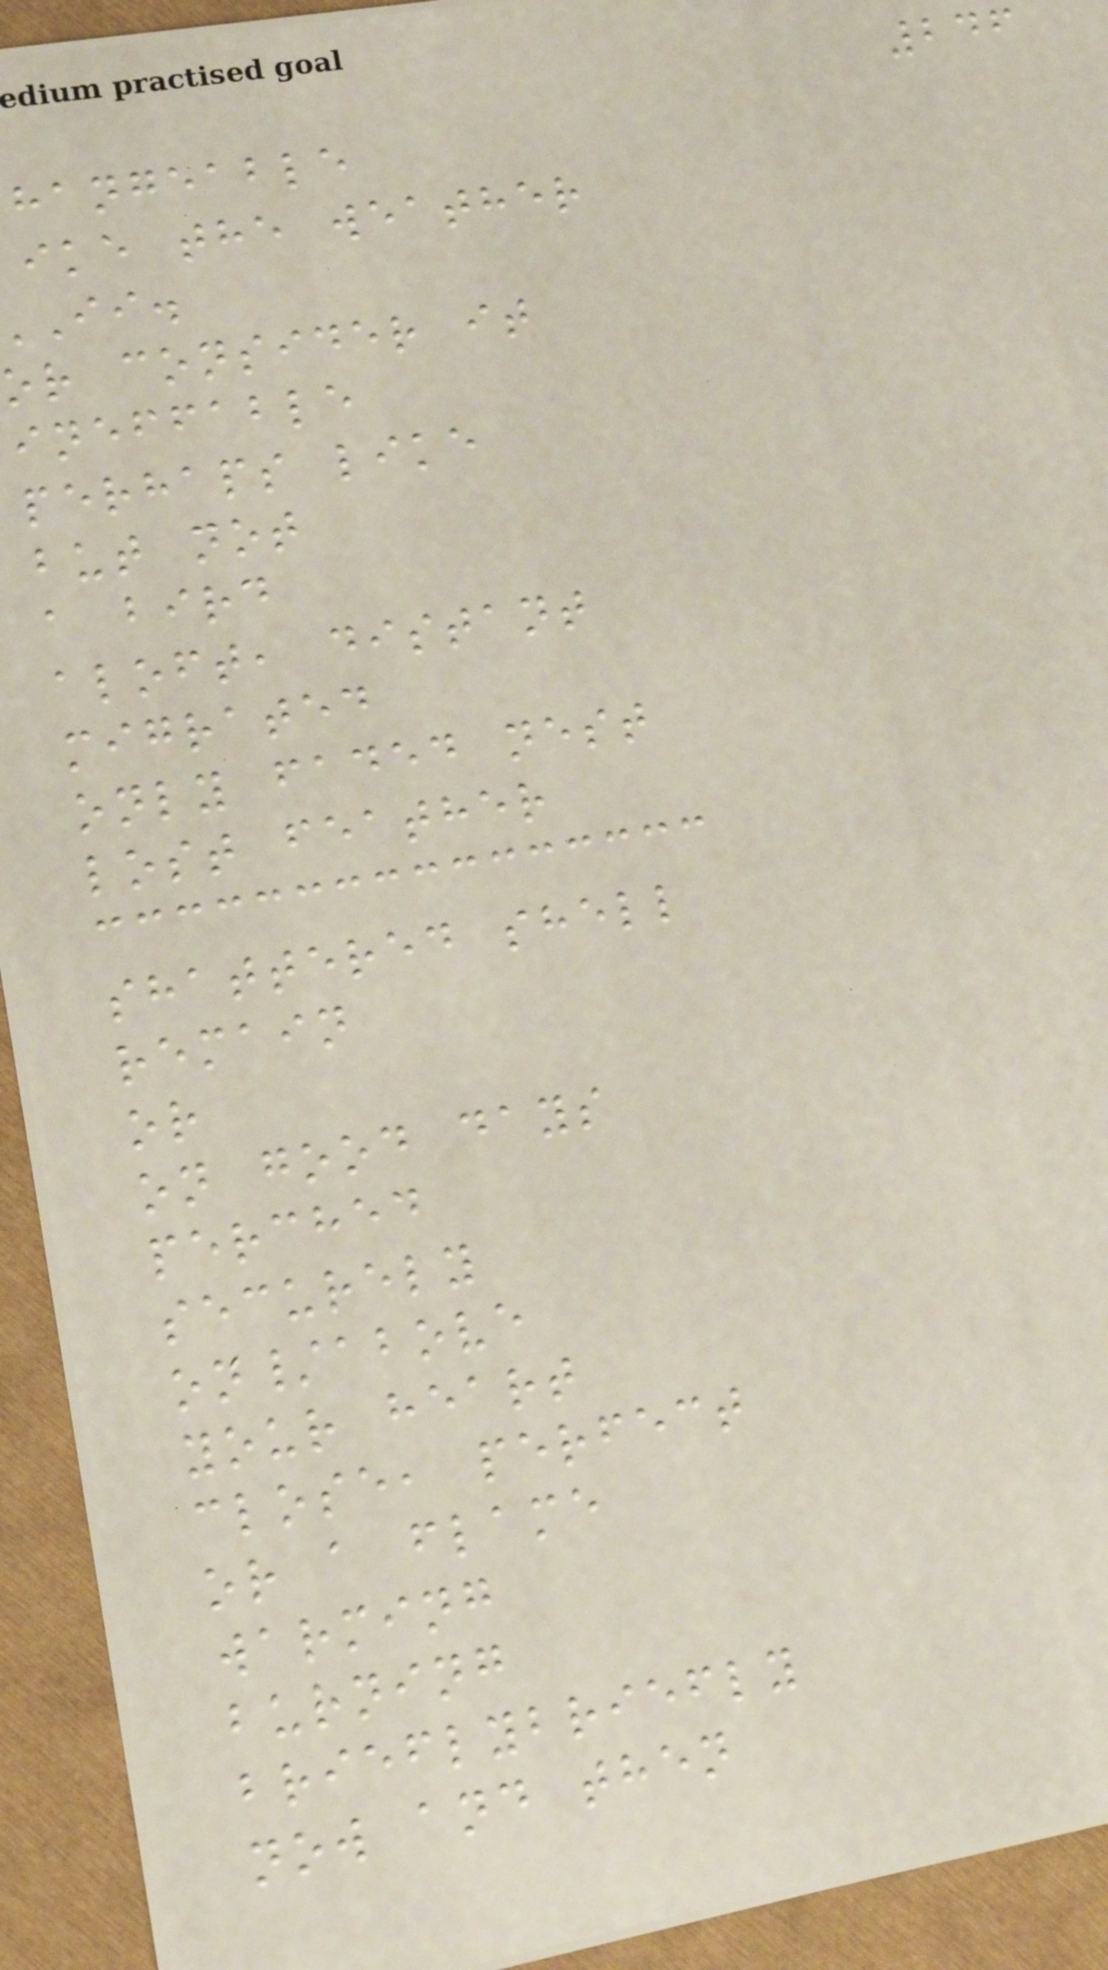246
hangeable
ike the weather
or consider it
ineffable
perhaps like
but not
a bird
aloft, distant
migrated
only faded nest
lost feather
shattered shell
remain
or
on good days
perched
securely
on/above
your heart
close, perfect
or a flame
warming
burning
brieflybriefly
now and then
